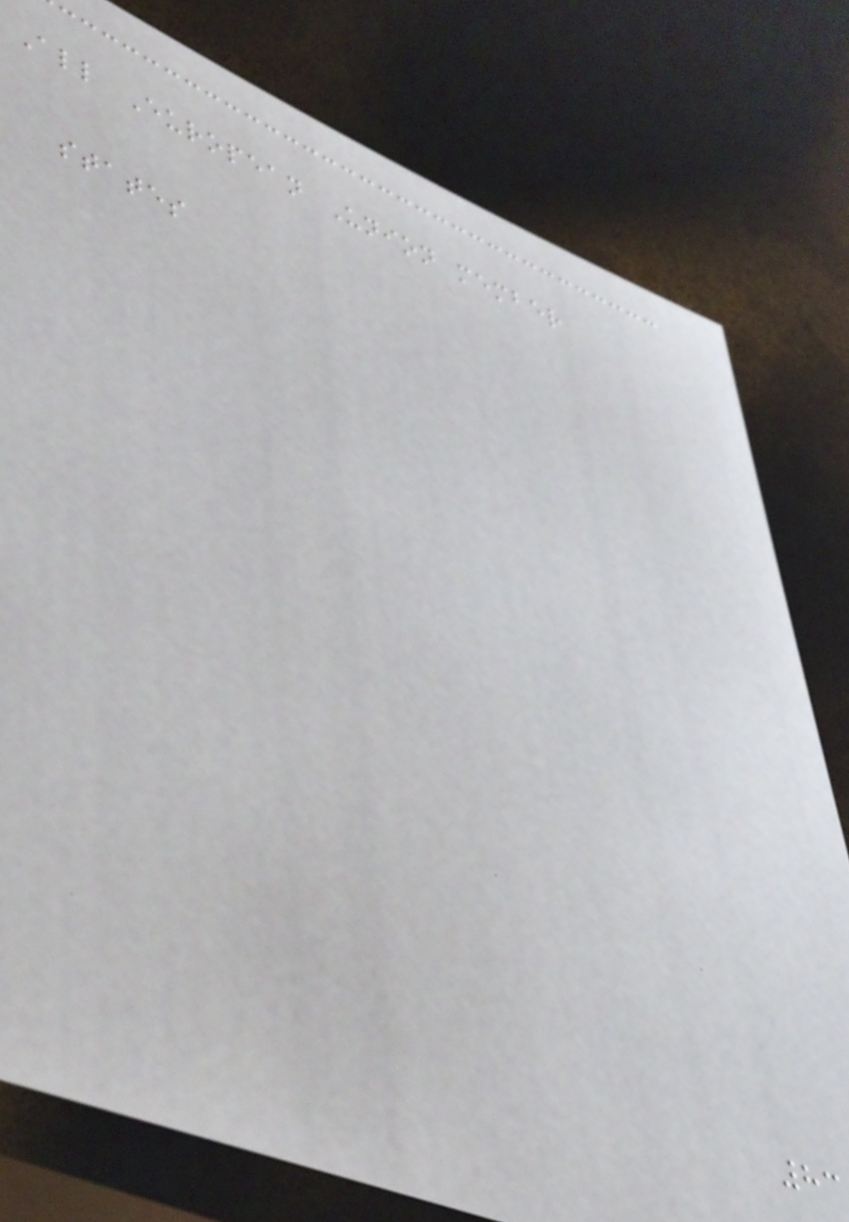All European Union member
states
83
